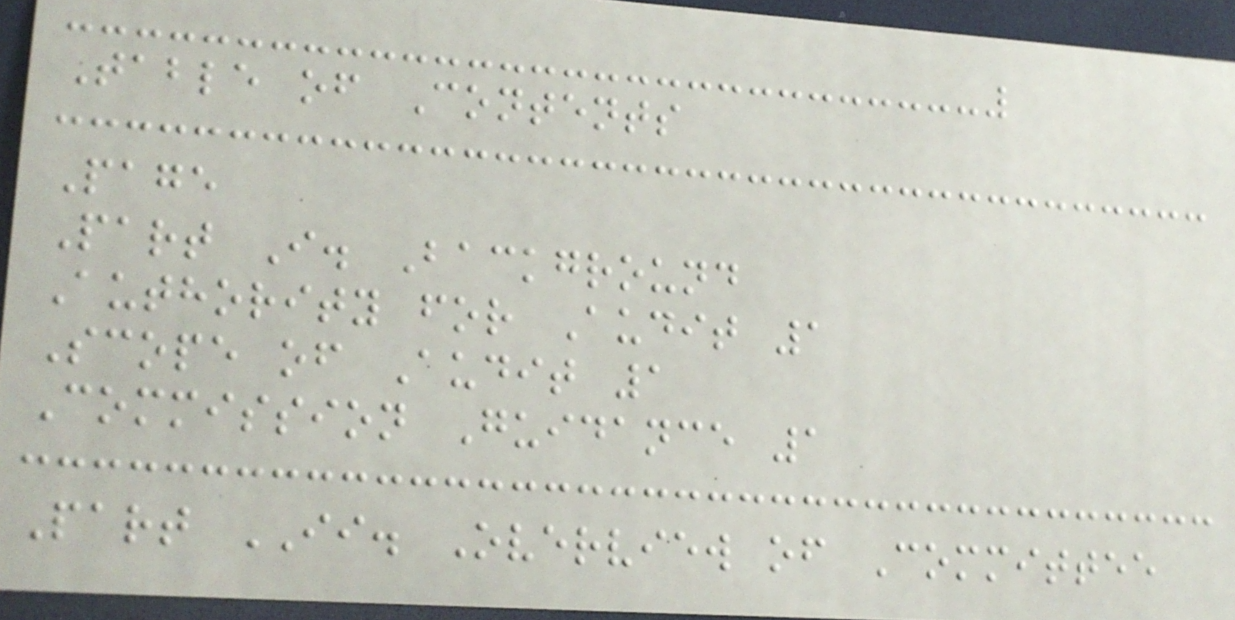Table of Contents
Page
Part I. Background
Authority for Audit 1
Scope of Audit 1
Commission Guidance 1
Part II. Overview of Committee
